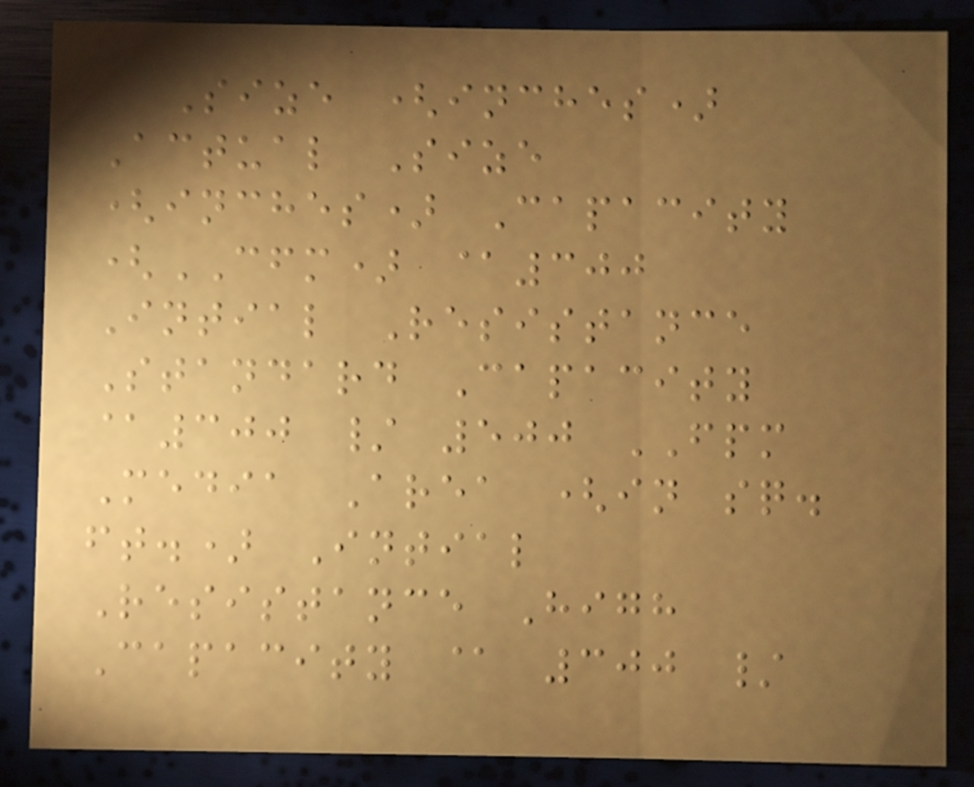Size (inches)
Actual Size
(inches) Capacity
(CFM) @300
Intial Resistance
Standard Capacity
@300 / 500 FPM
Media Area (in sq.
ft.) Intial
Resistance High
Capacity @ 300 /
